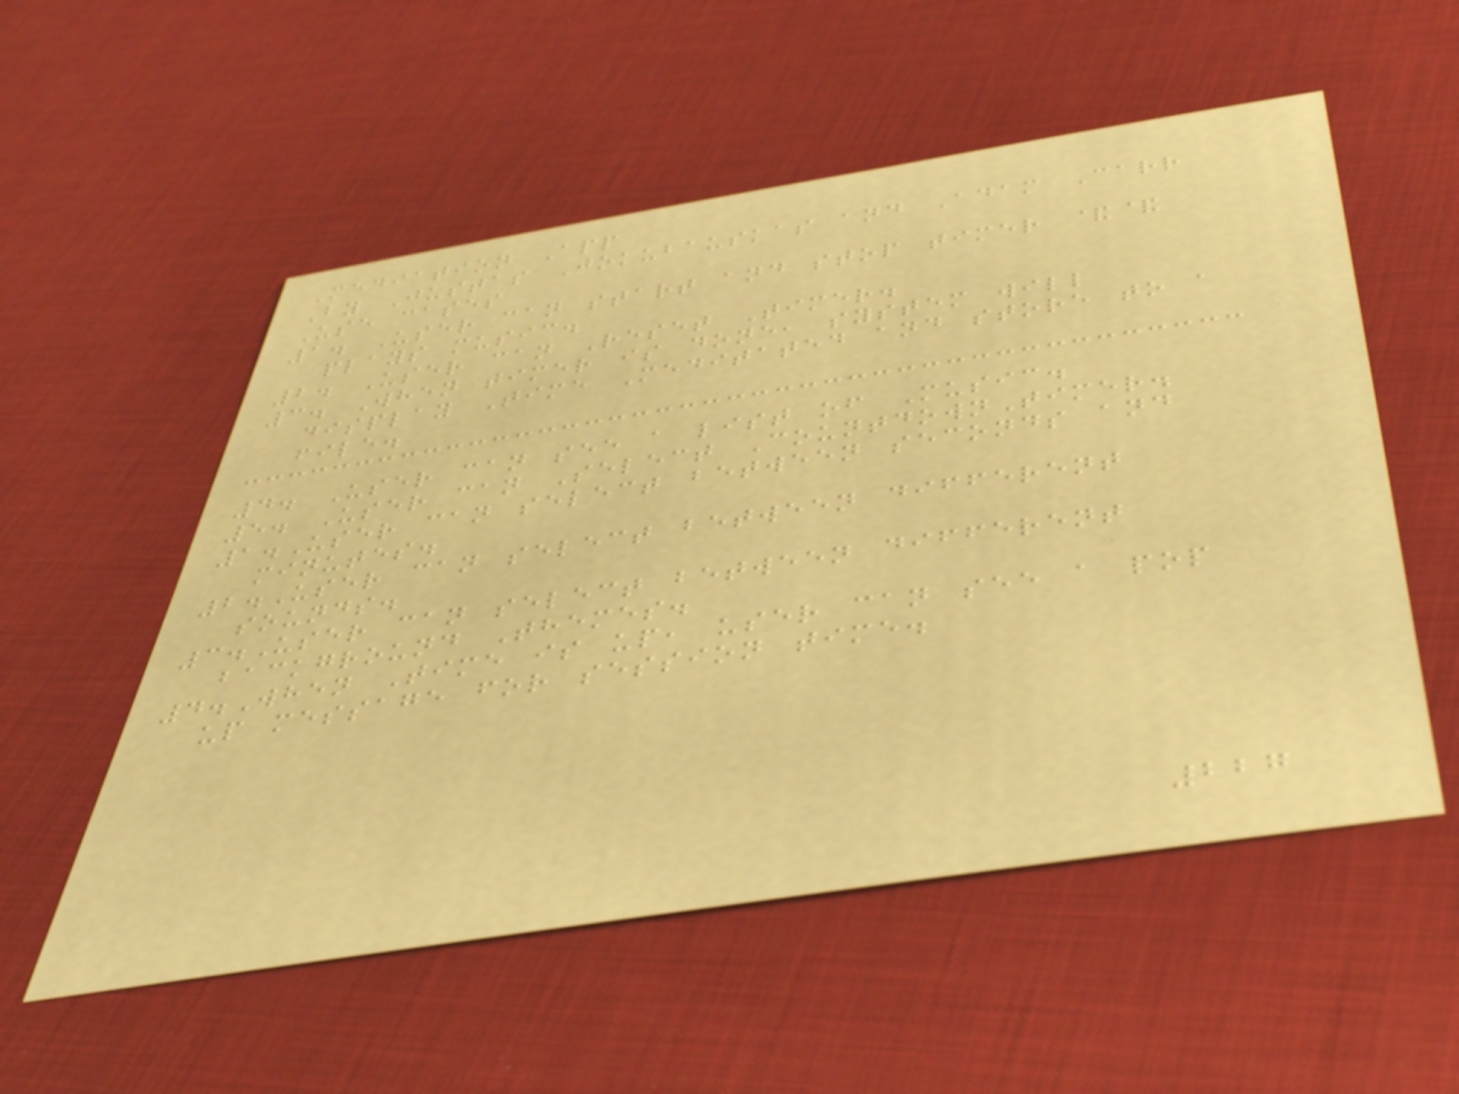Mediation App
By Justas Jokubauskas and Adam Carr
Use cases
1. User can start and stop timer &&
plays music.
2. User can Reset Timer.
3. When timer is done, system will
display Time Meditated and store to a
file.
4. User can see a list of Music.
5. User can Select CountdownTimer.
1.User can select between seconds and
minutes.
2.User can select between different
sounds.
3.User can select between different
background Themes.
4.When Time is up, user can see a pop
up message for session time.
227
